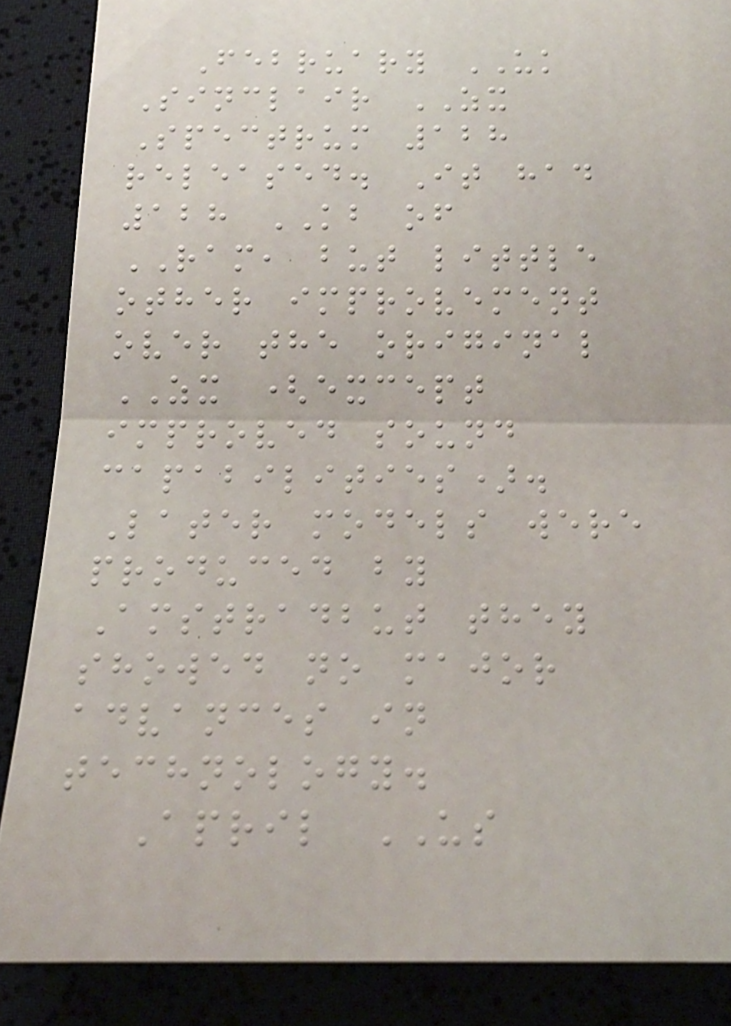February UK
Sinclair ZX
Spectrum 128
released. It had
128 KB of
RAM, but little
other improvement
over the original
ZX (except
improved sound
capabilities).
Later models were
produced by
Amstradbut they
showed no major
advances in
technology.
April US
